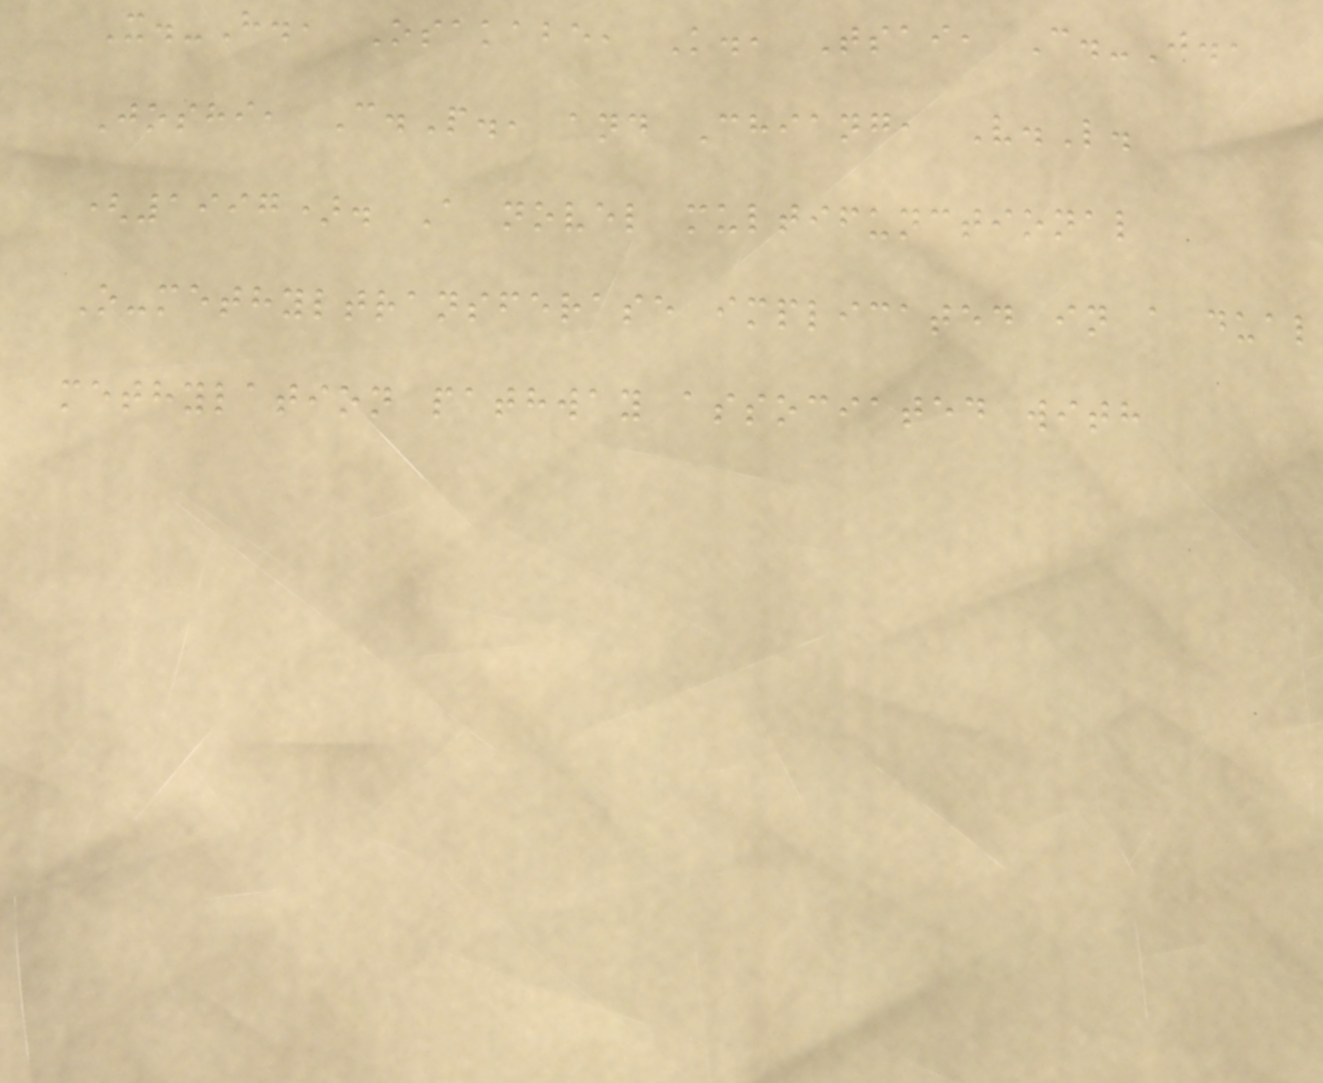X.-H., Osakabe, K., Tsai, C.-J.,
Joshi, C.P., and Chiang, V.L.
(1997). A novel multifunctional
O-methyltransferase implicated in a dual
methylation pathway associated with
